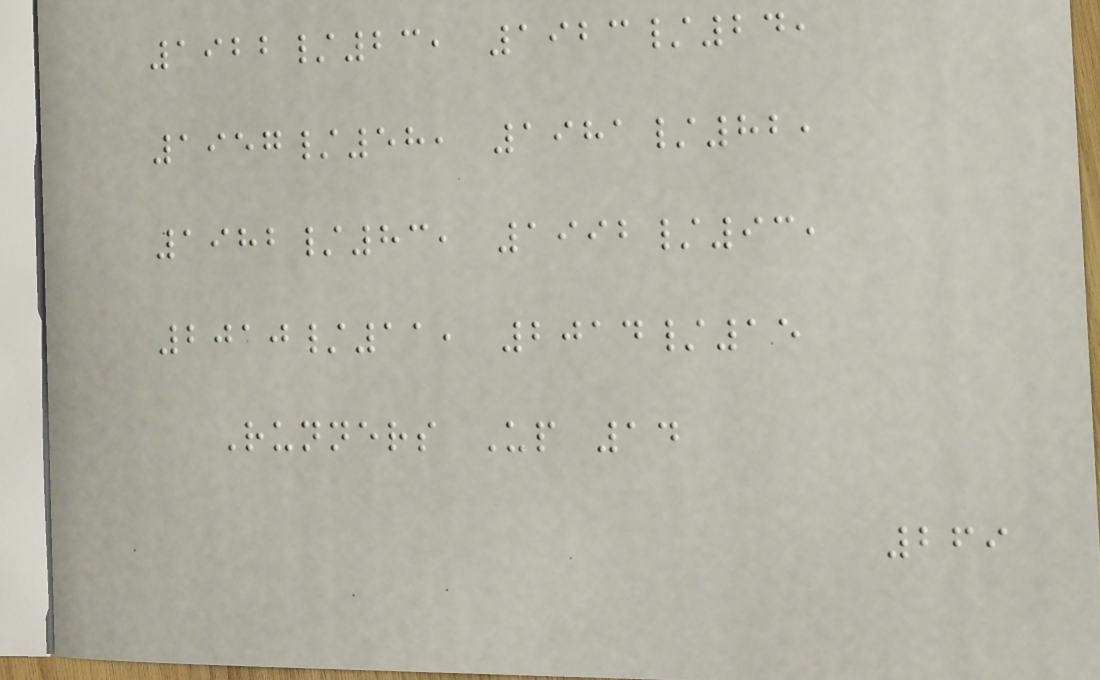1922/23, 1923/24,
1957/58, 1981/82,
1982/83, 1992/93,
2010/11, 2014/15
Runners Up 14
269
